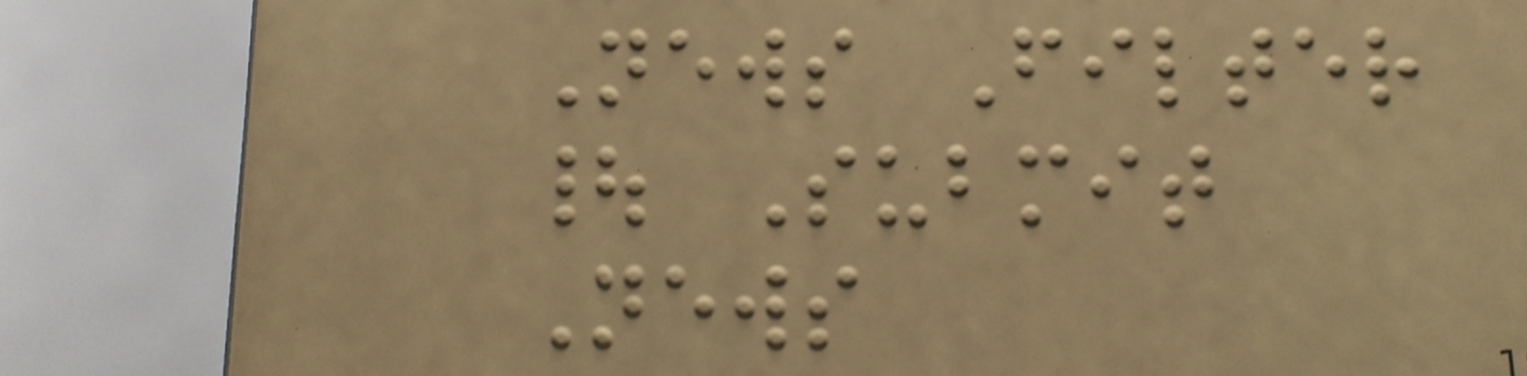News Filter
| Submit
News
